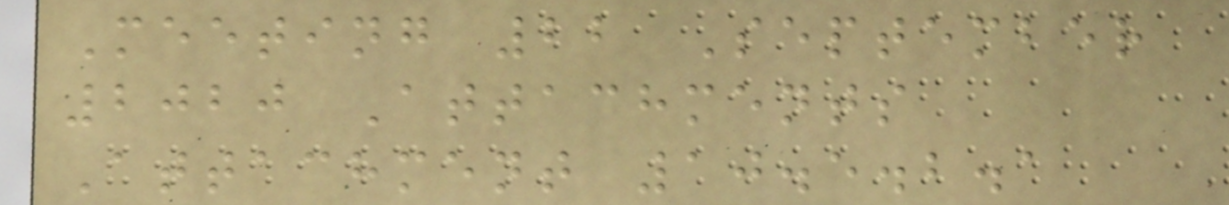Meeting 22 September
2020 Attachments
Attachment 10.5.2.1
